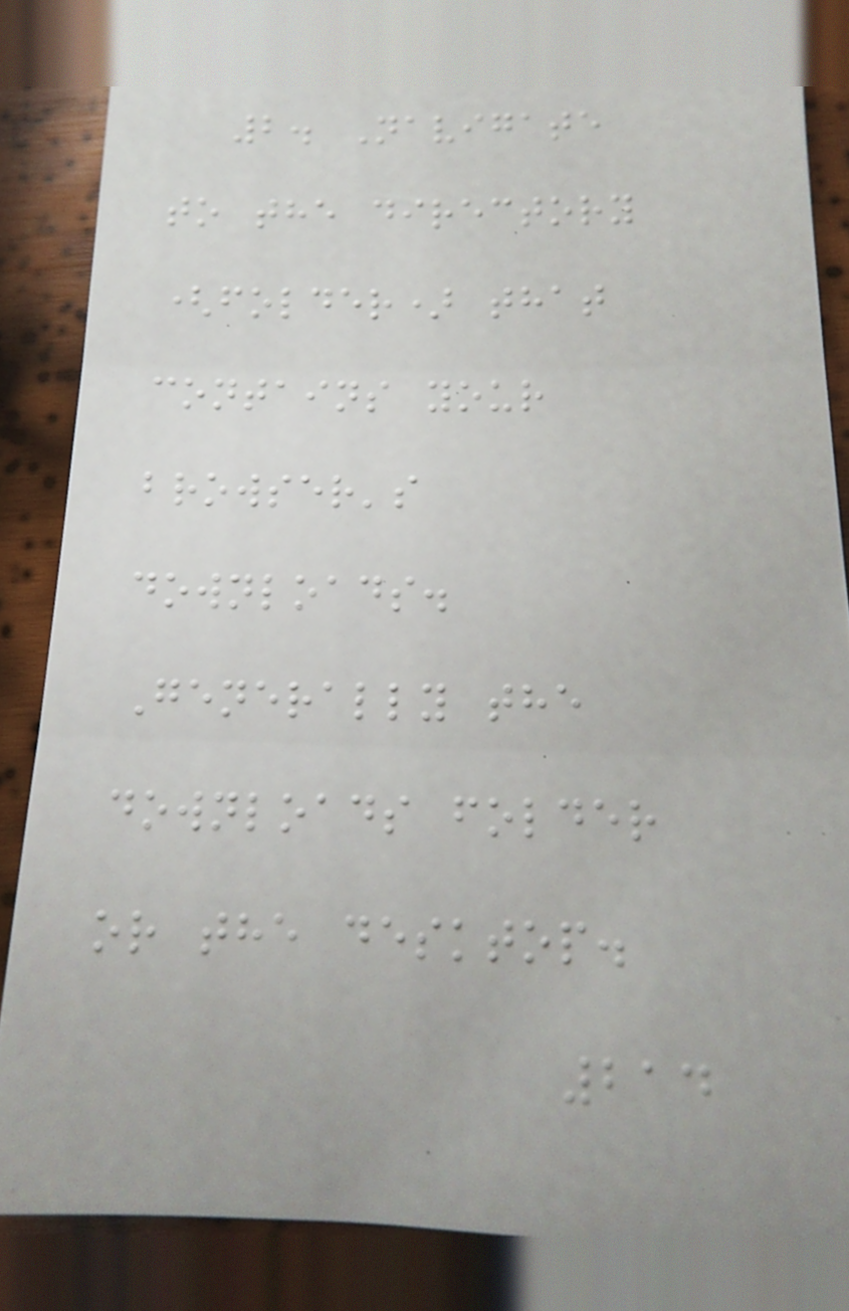2. Navigate
to the directory
(folder) that
contains your
browser's
downloads.
Generally the
downloads folder
or the desktop.
214
